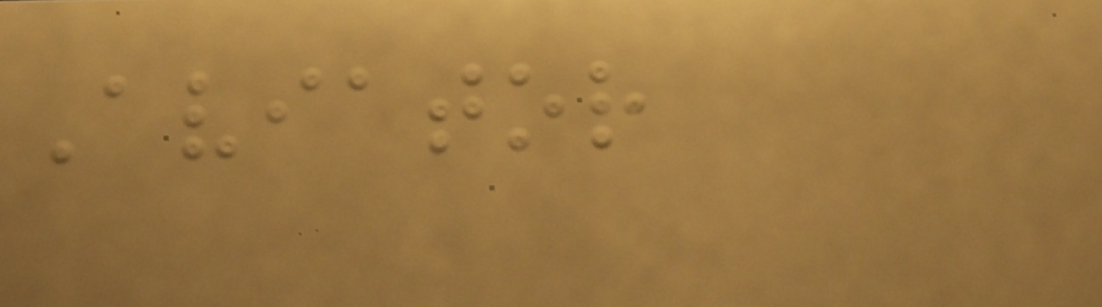Aviator
